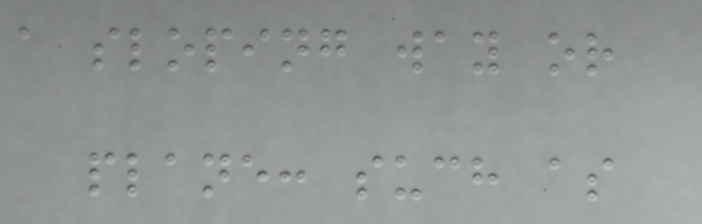a sloping way or
plane: such as
